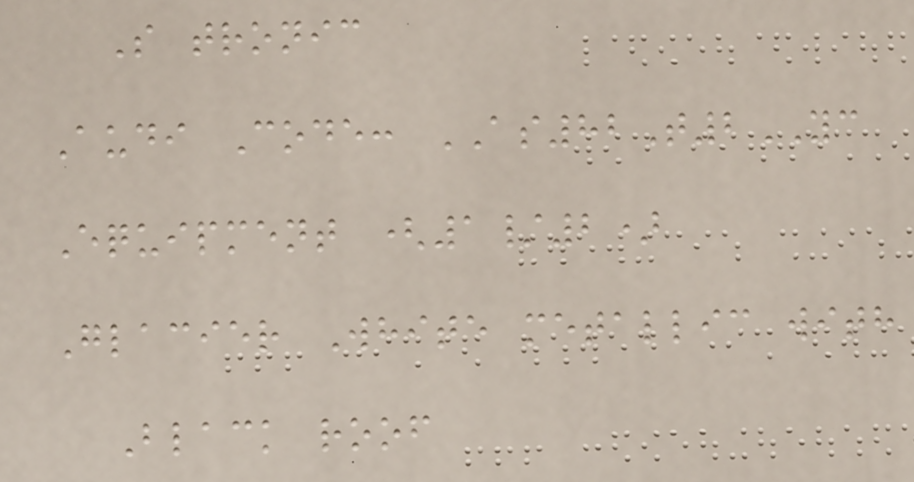S tronic
Audi Code: AS82T2YC
Equipment (1/2)
Glacier White metallic with
Black roof
